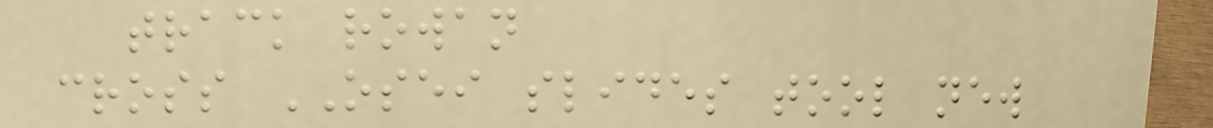track rowan
cross OSEI slides tool new
